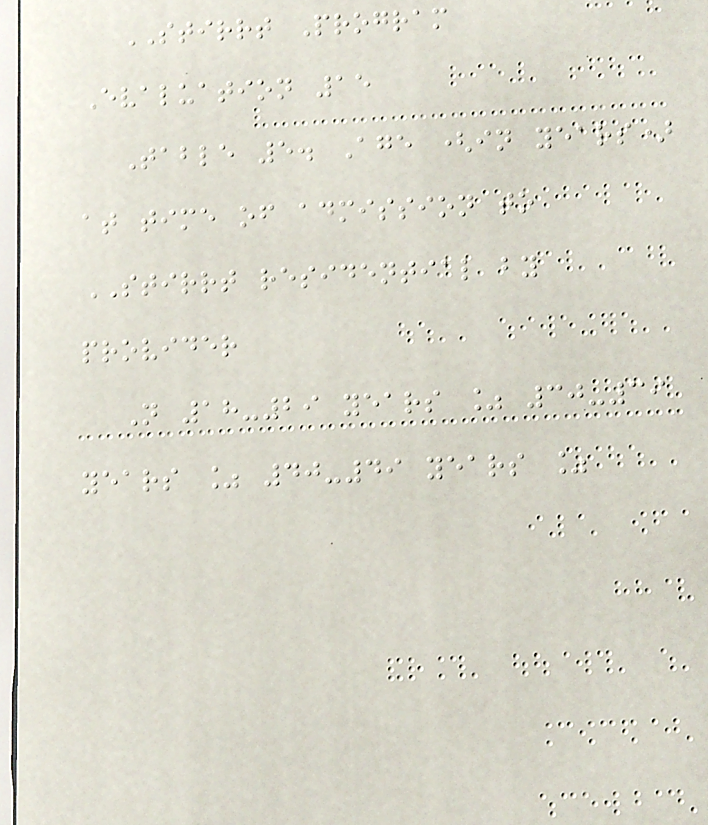STIRRT Program
Evaluation 15
Table 5. Age (in years)
at time of admission to
STIRRT residential by
provider
N 18-29 years % 30-39
years % 40-49 years %
